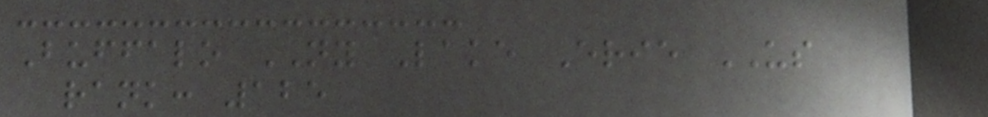Buffalo NY Lake Erie US
rank: 125
